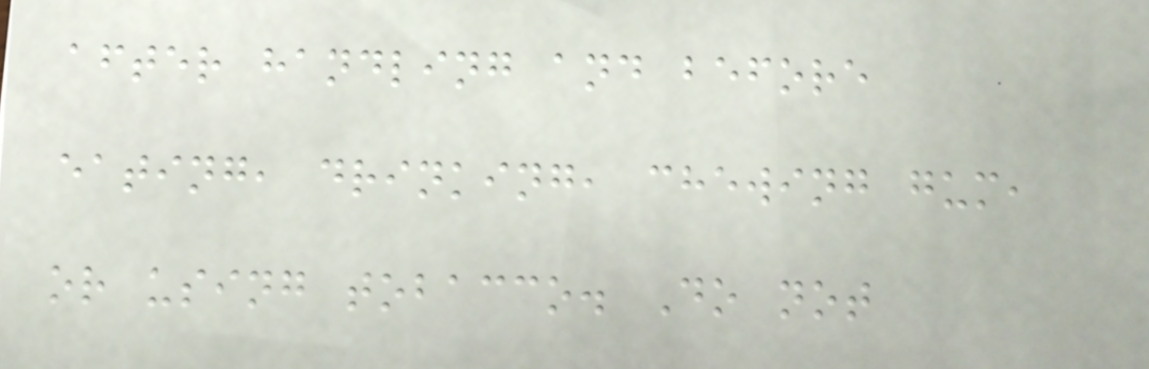after handling and before
eating, drinking, chewing gum,
or using tobacco. Do not
